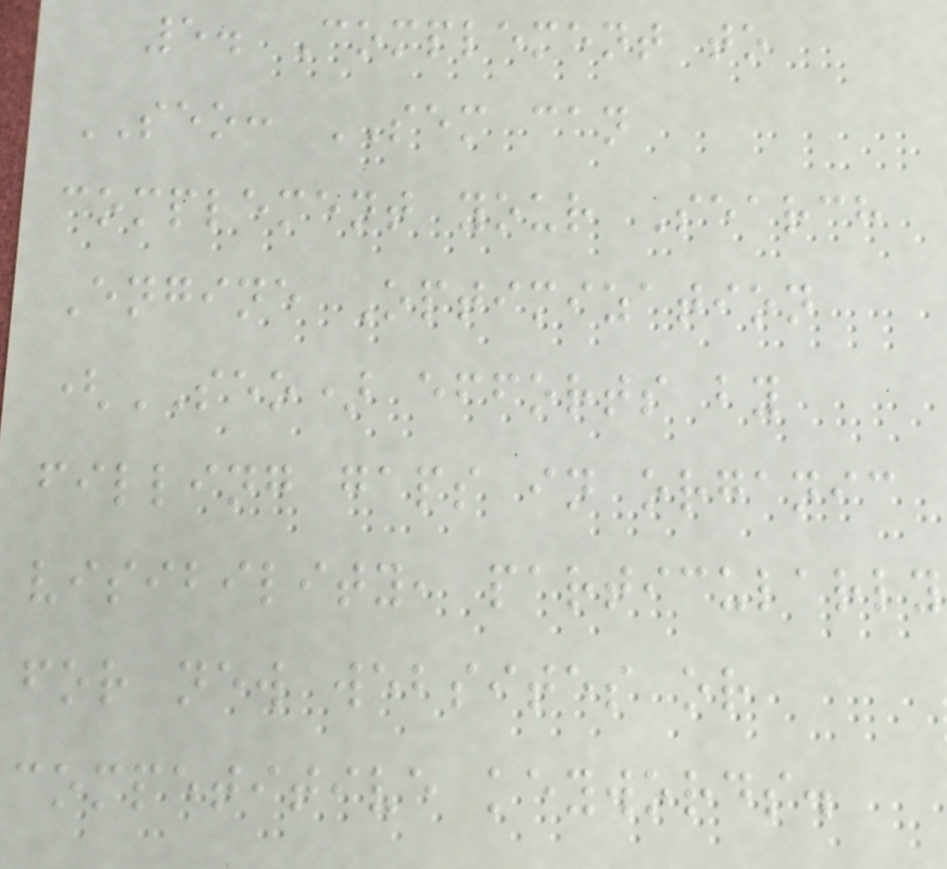5. Complement to
SEO: SEM can
complement your Search
Engine Optimization
(SEO) efforts by
filling gaps in organic
visibility, particularly
for new websites or
competitive keywords.
